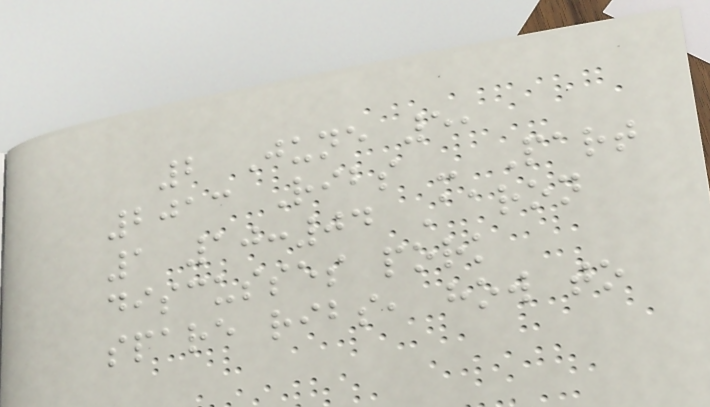2 June 5,
2013 Ribs - Part
1 10:04 Aaron
discusses pork
spare ribs, how to
